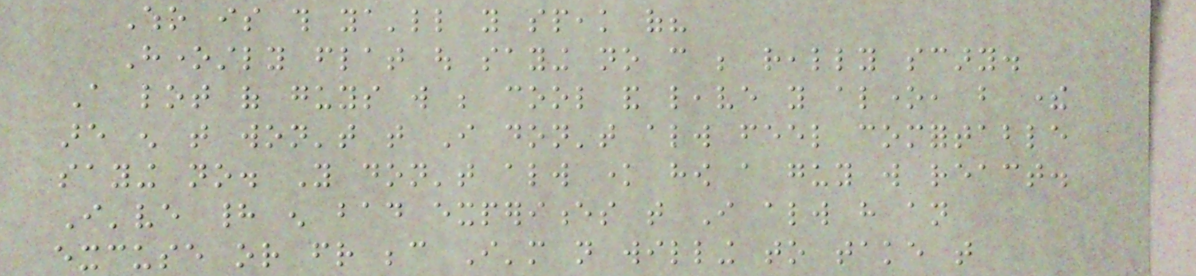Who is this ya'll you speak of?
Honestly flat out saying no can be really scary.
A lot of guys will be cool and leave you alone, but there
are enough that won't that I don't always feel comfortable
saying no. You don't always know how a guy will react.
I've had enough bad experiences that I always have an
excuse or friend because I'm not willing to take that
